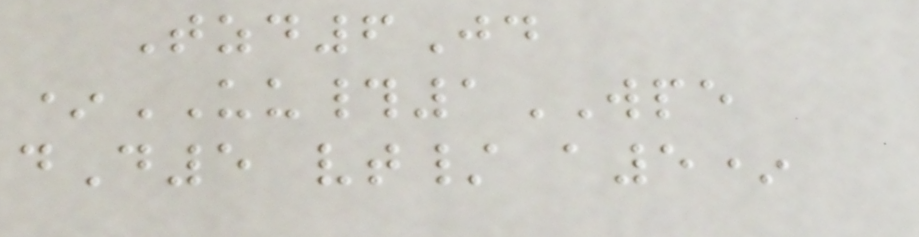Tzd6Jd
*UU#1WPE
dD5 vt/ a5*
